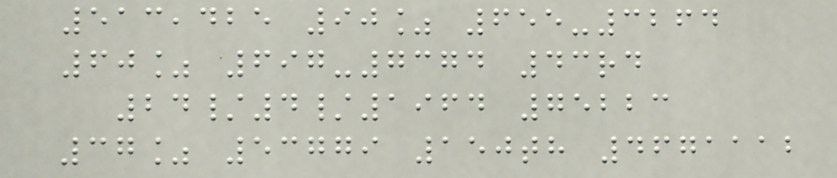513,425 90% 655-3264
60% 697-7374 43rd
24/4/1964 75223
37% 53779 150th 4671112
